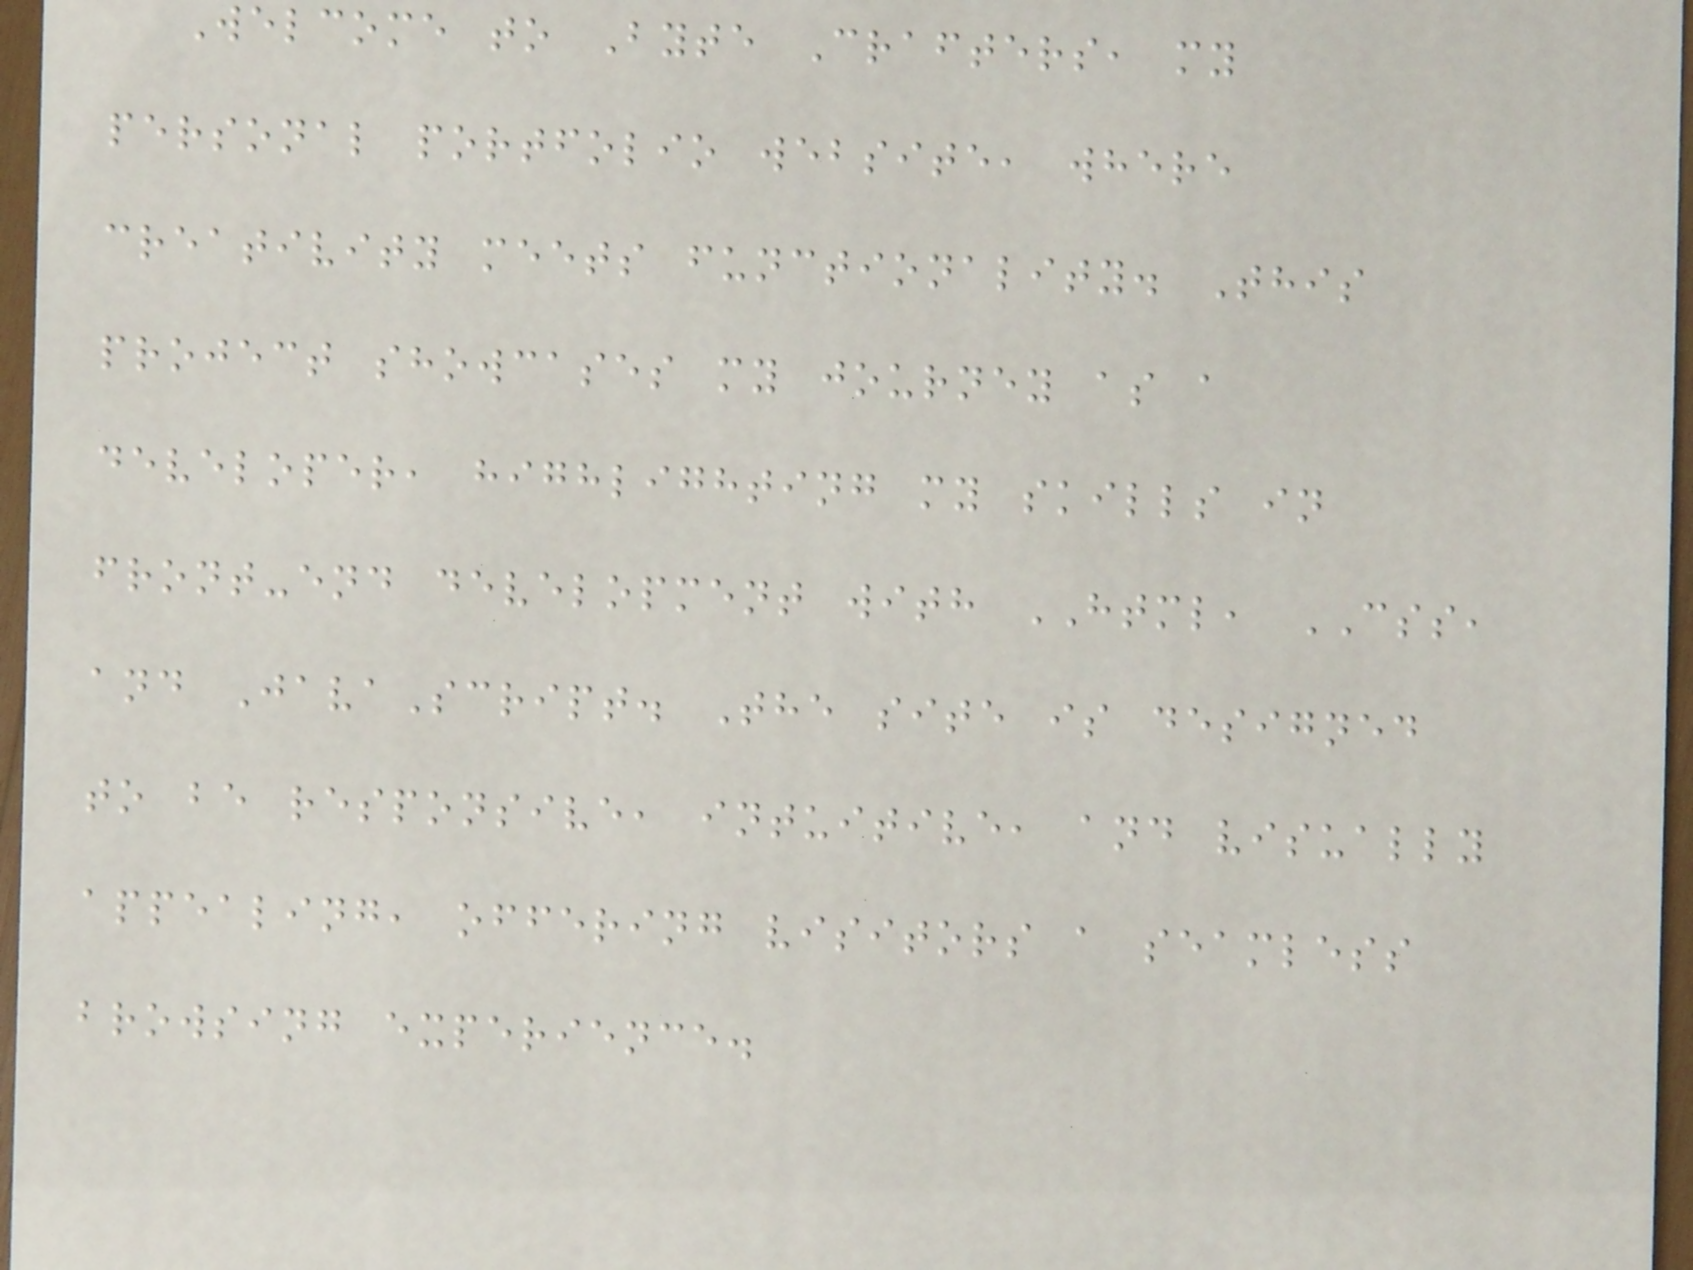Welcome to Byte Crafters, my
personal portfolio website, where
creativity meets functionality. This
project showcases my journey as a
developer, highlighting my skills in
front-end development with HTML, CSS,
and JavaScript. The site is designed
to be responsive, intuitive, and visually
appealing, offering visitors a seamless
browsing experience.
